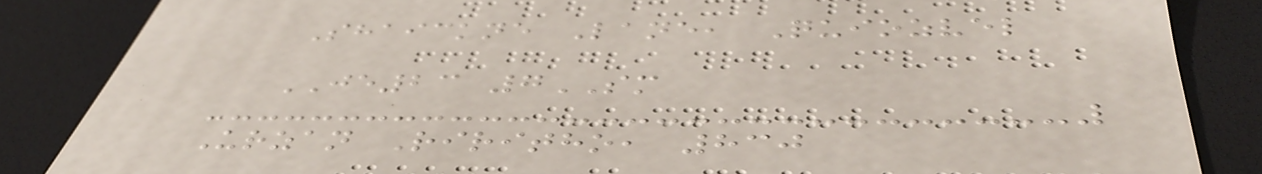Shaickne Lane, Quiozvel
JE23 7SM
Urzan Riritho, 830
